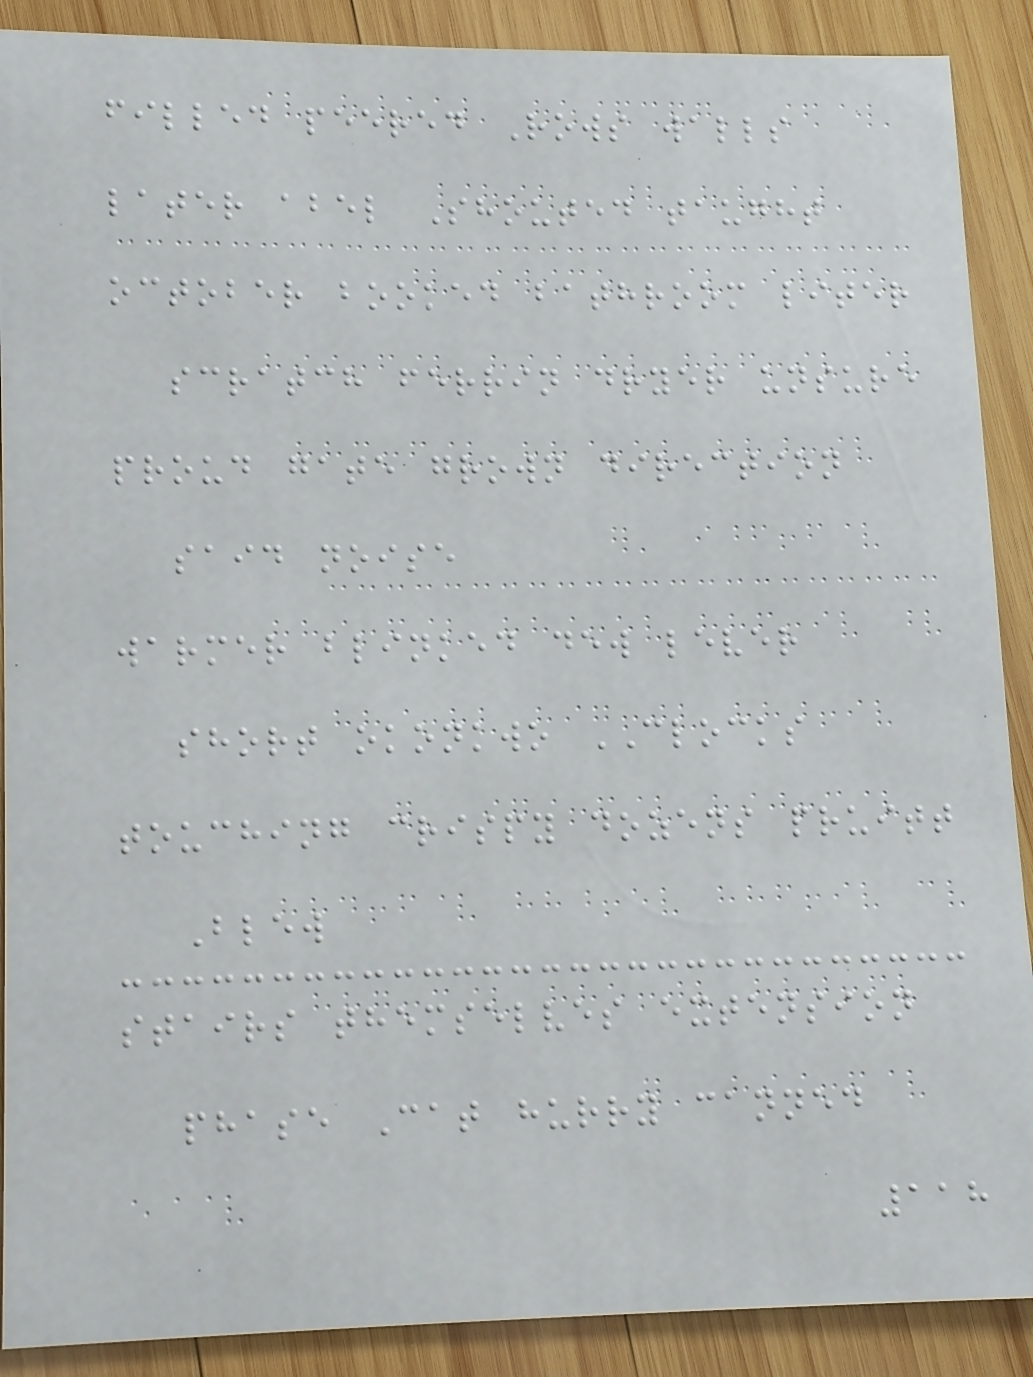filled peered Rows walls
later abel Shouted taught
october booked bathroom liter
scratch ferrin dryer unsure
proud gate grown direction
said noise
warmer blinked dew lever
short okonkwo CLOCKS
touching crispy dozens pruitt
Blew
stairs themselves extension
phase Cat hurry canned
118
